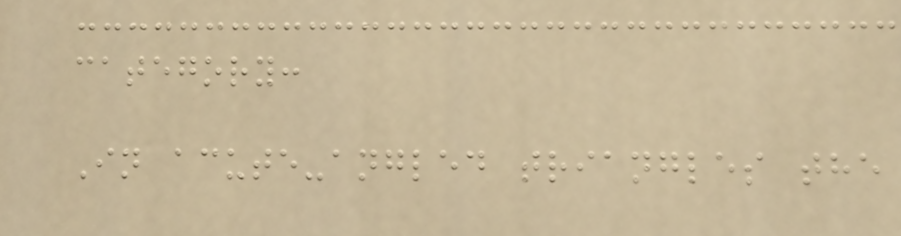category:
In acute-angled triangles the
